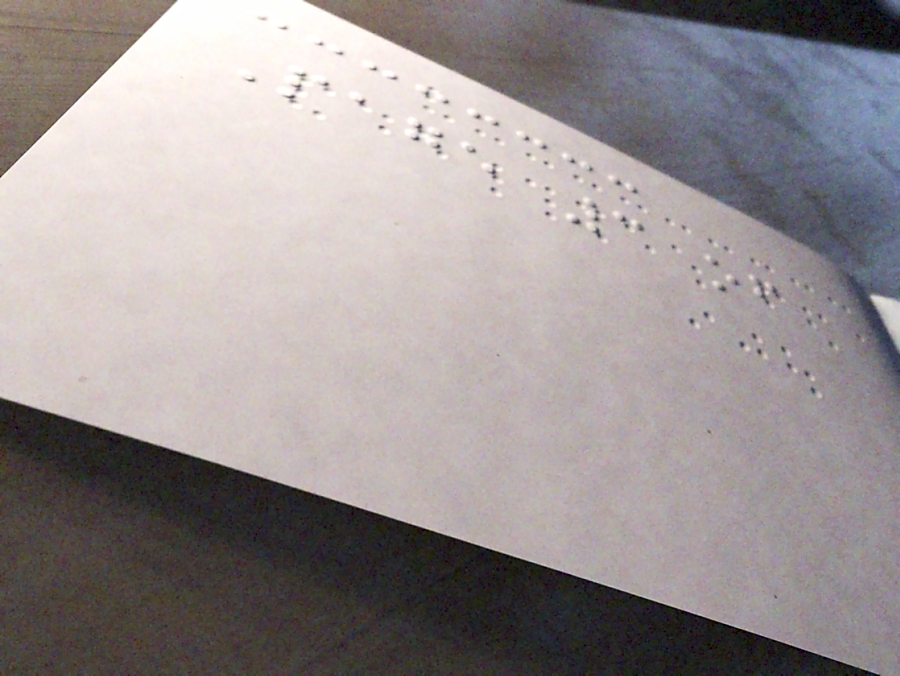Page 3 of
